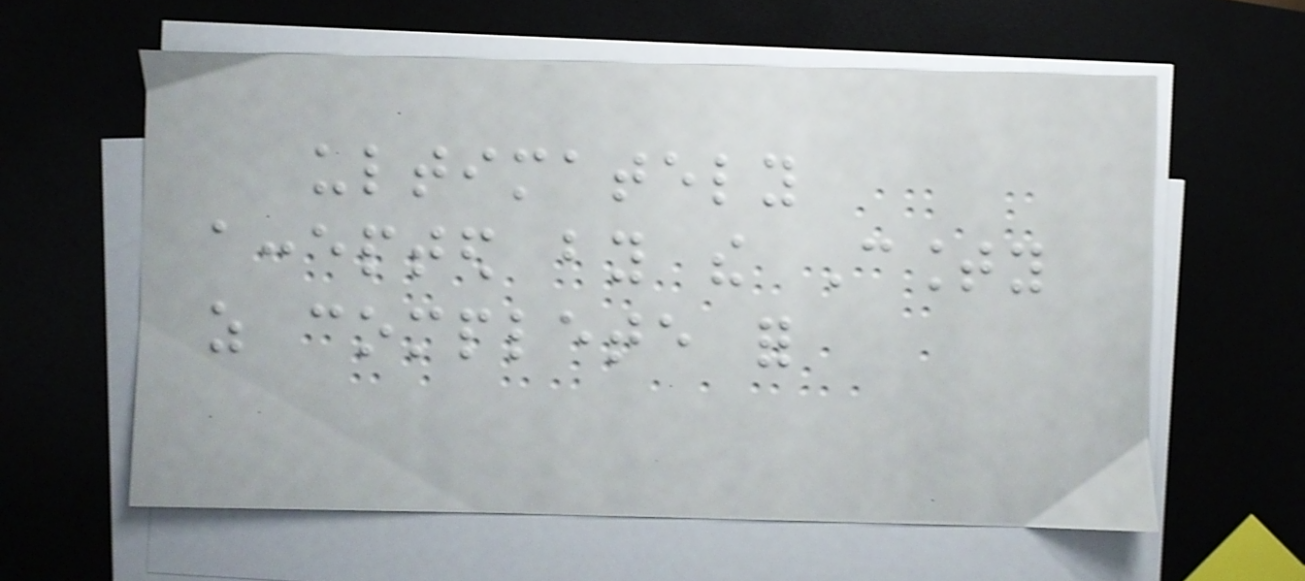ultimately
accepted by the County
as complete for
